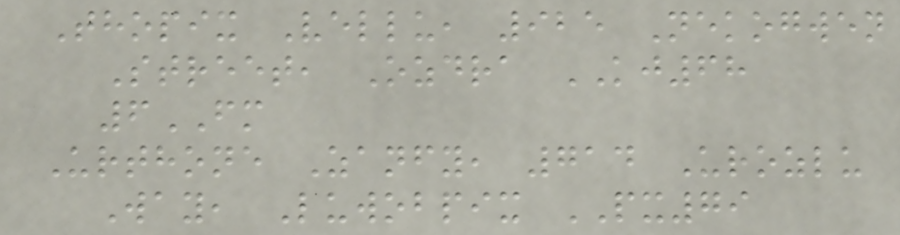Thopix Vellu, 925 Nekogwen
Street, Ozdra KJ68
6FM
Urthone Zanfy, 714 Urozlu
Way, Luwobpix PX79
